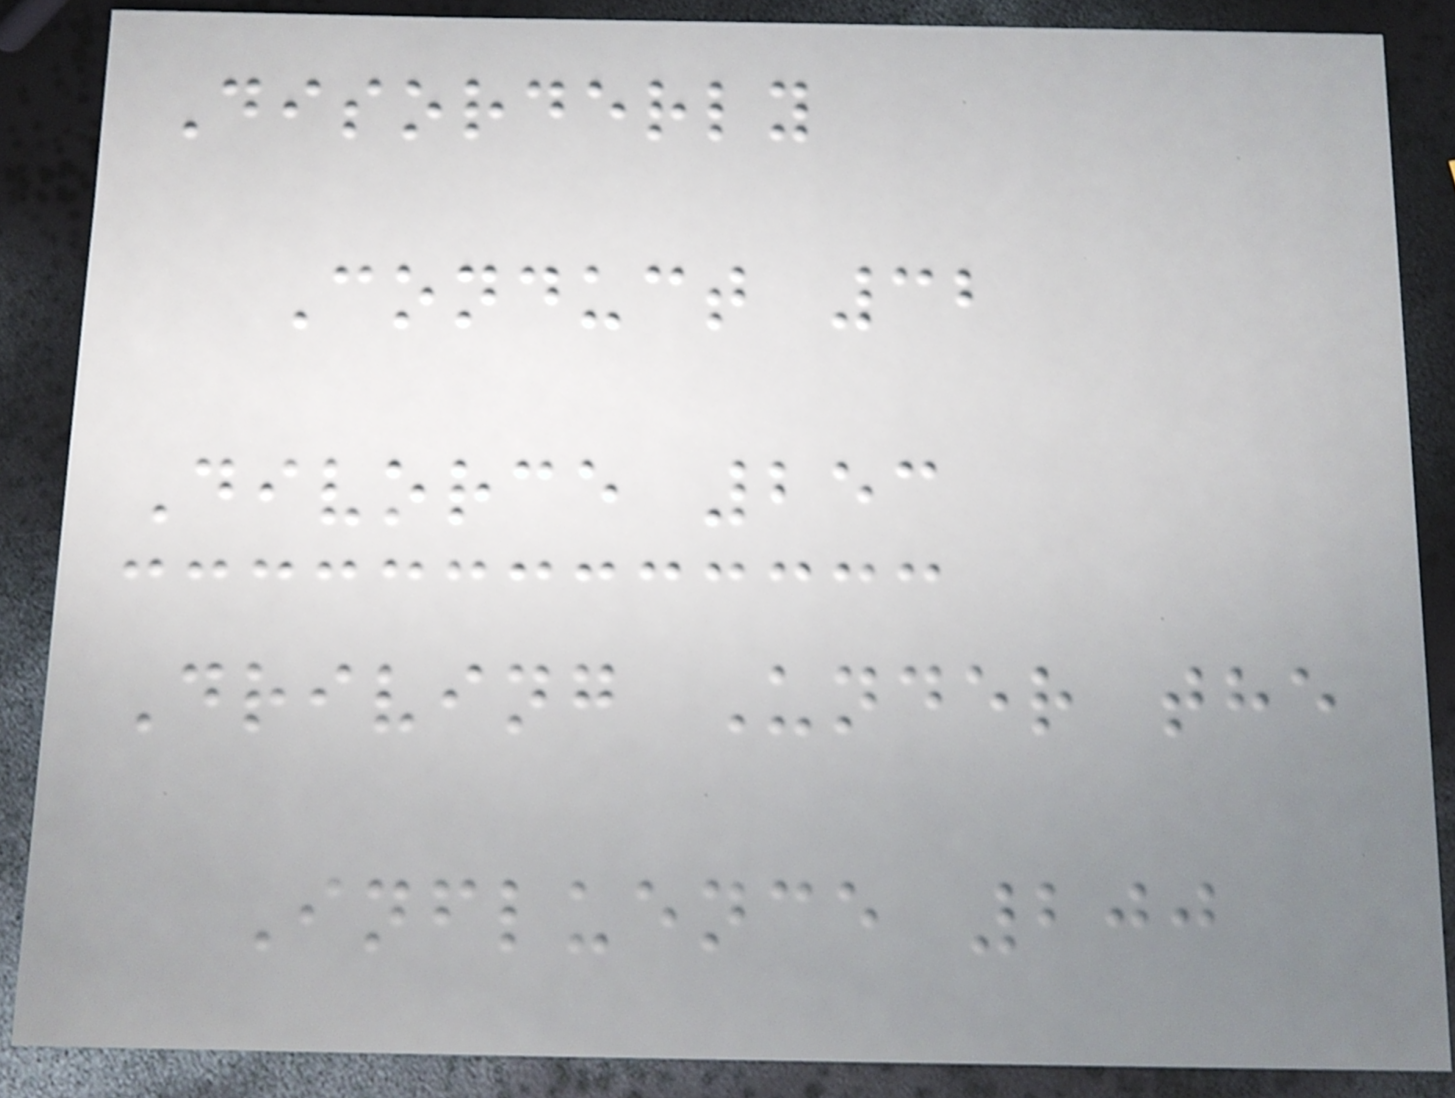Disorderly
Conduct 32
Divorce 253
Driving Under the
Influence 200
